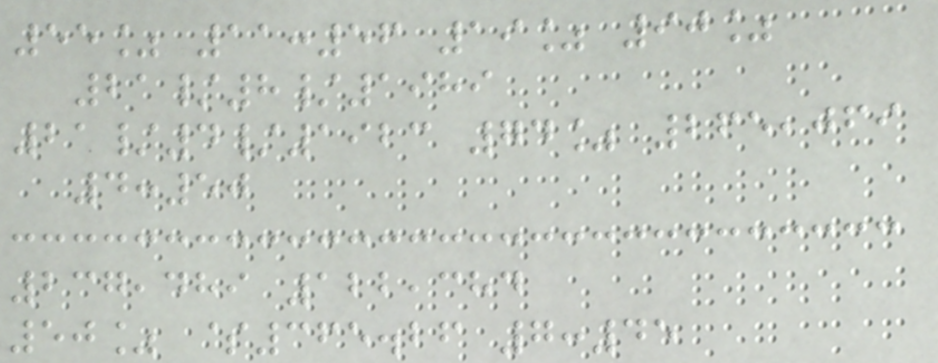55% 11:56 19% 90%
21/8/1989
21/4/1923 74% 265,069
4:50
237,489 122,384
50% $365.26 7:45
